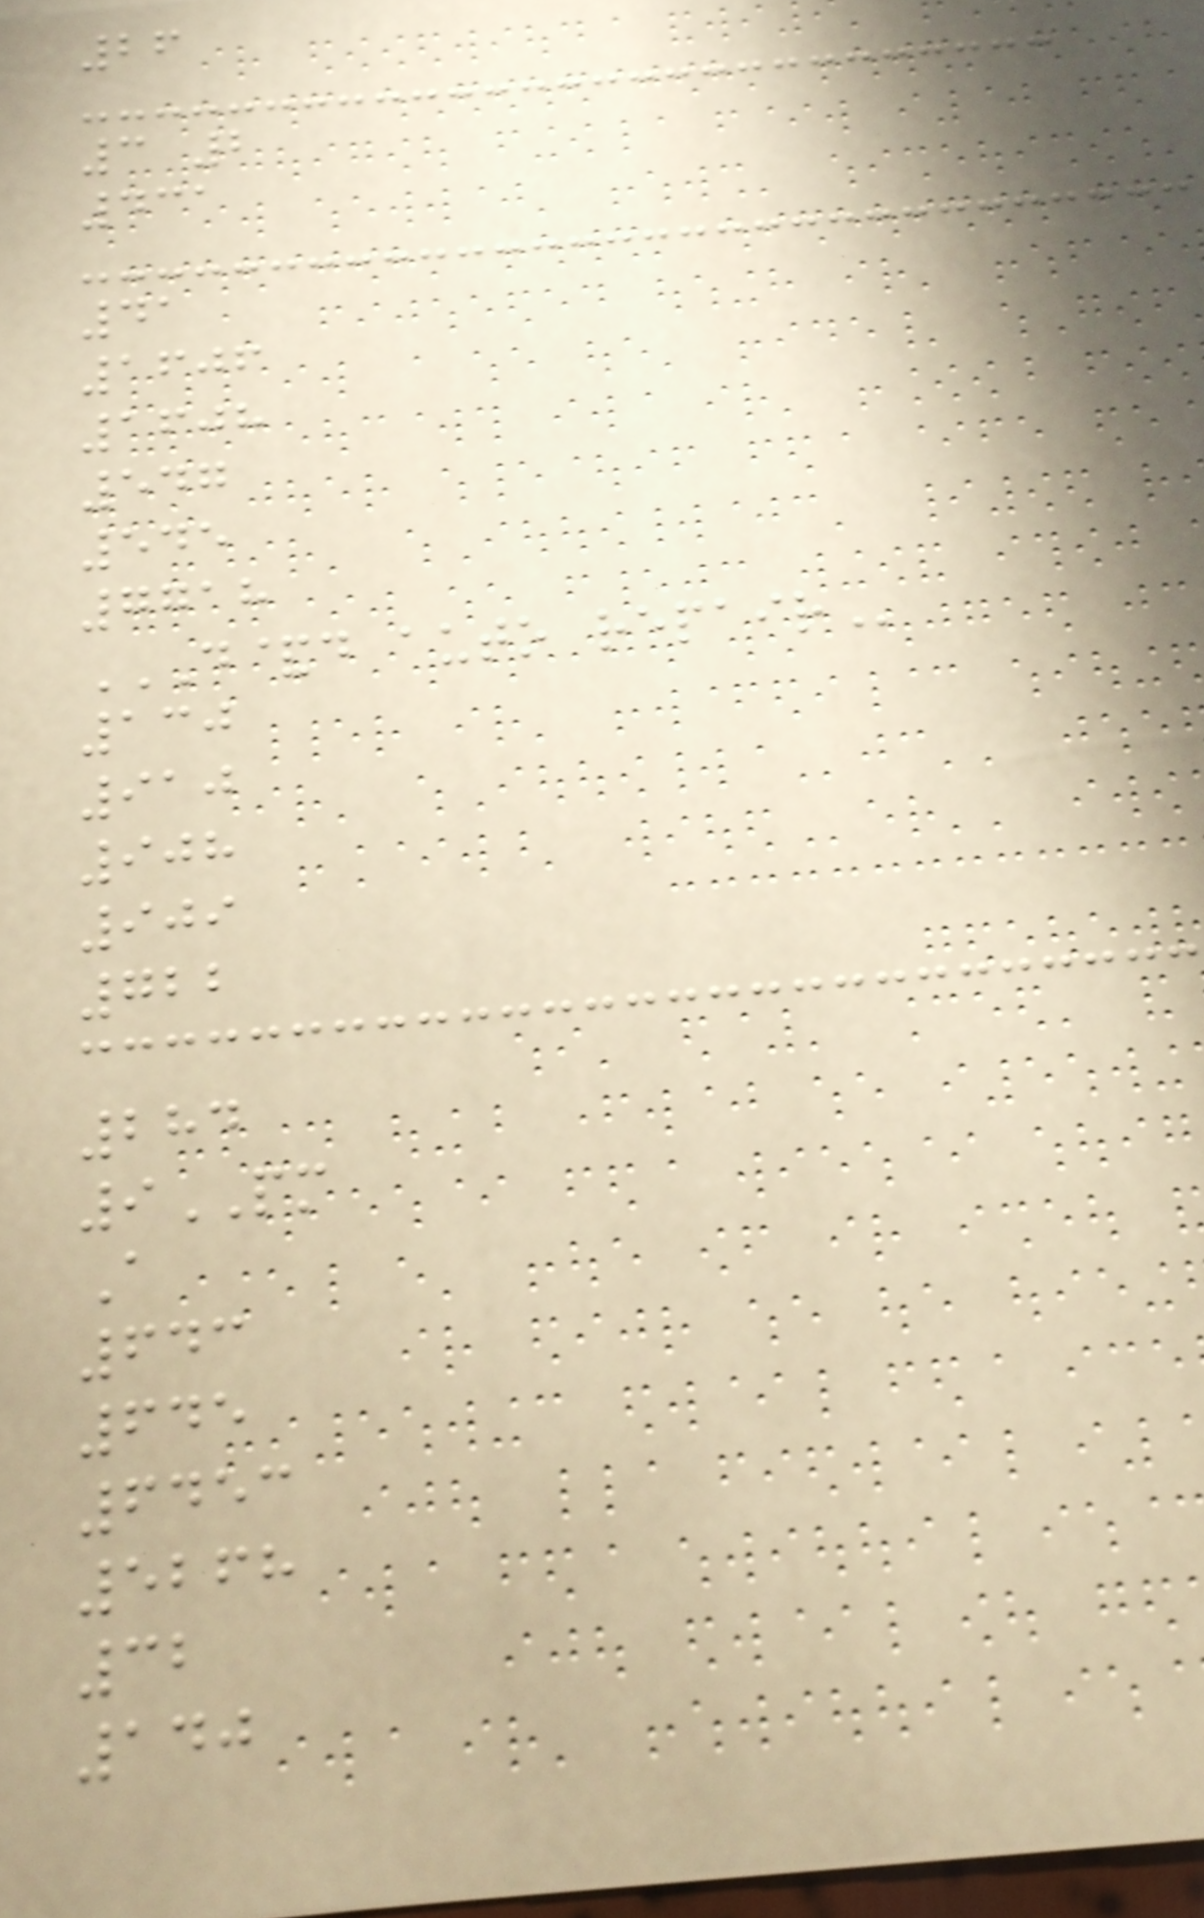26
3 2
431
41
1606
1608
547
545
7718
D&D AUTO REPAIR
130
910
908
909
722
284
9PM
A
643
645
6453
5268
32
140
